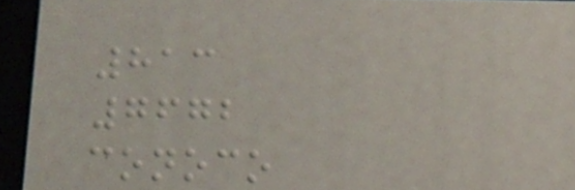813
7672
conoco
